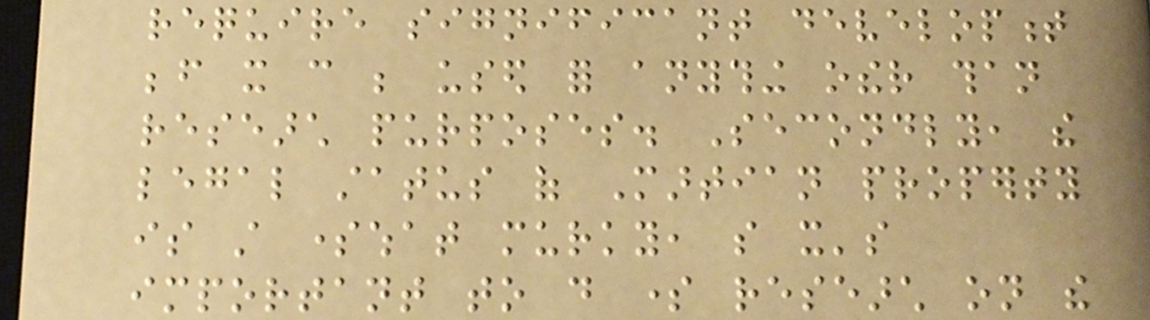require significant development
before it can be used for anything other than
research purposes. Secondly, the
legal status of Martian property
is still somewhat murky, so it's
important to do some research on the
